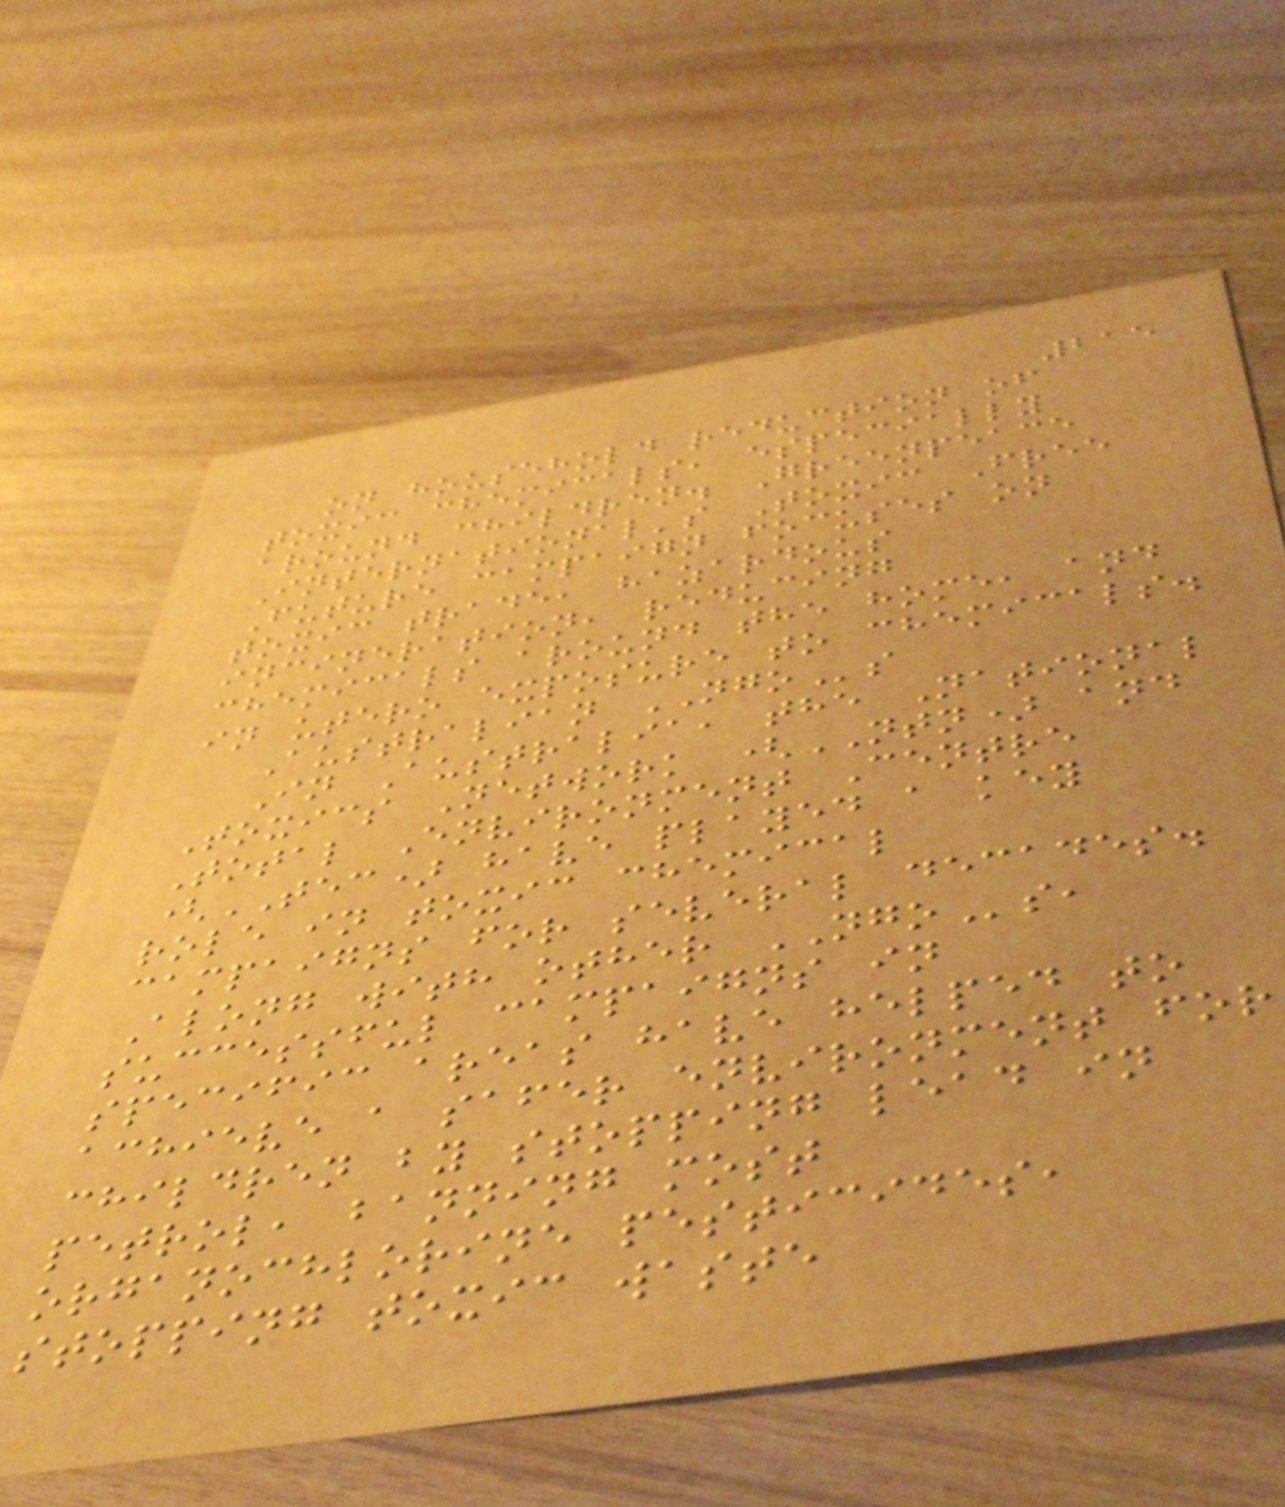215
on household reduction of
toxic chemicals, especially
around children. Greenpeace
International's Toxic Free
Future campaign focuses on
toxic trade, hazardous
incineration, reducing
chemicals around the home, and
in utero exposure to chemicals.
Australian NGOs
In Australia, the National
Toxics Network (NTN) and
Total Environment Centre
(TEC) have played a key
role in toxic chemical
campaigns for several decades.
Along with other NGOs,
successful campaigns in
specific areas have helped to
achieve a safer environment for
children by stopping lead in
petrol, banning most
organochlorine pesticides,
stopping toxic waste
